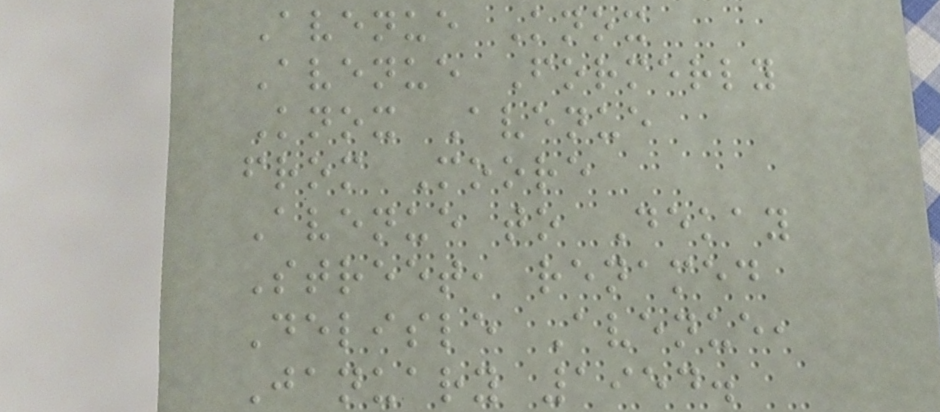Avenue Knox
Avenue Formerly
Knox Avenue
from Moore
Avenue to Dekay
Street, renamed
Delisle Avenue,
January 1954.
